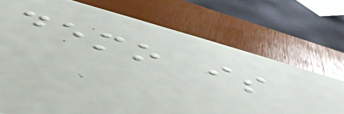demo is
